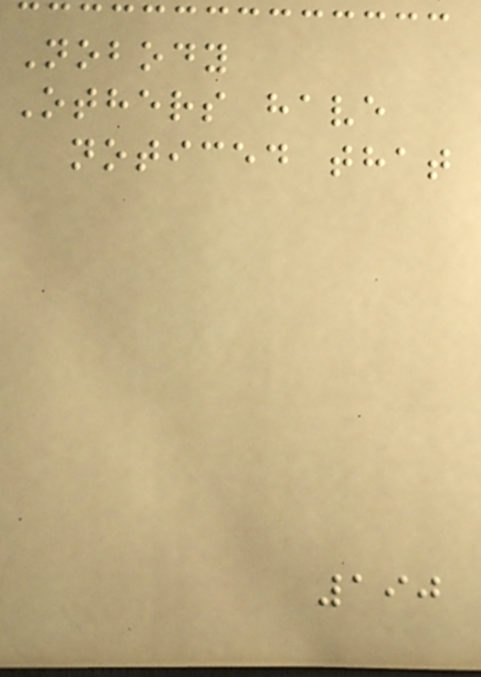Nobody
Others have
noticed that
190
